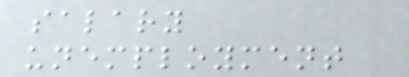salary
unemployment
